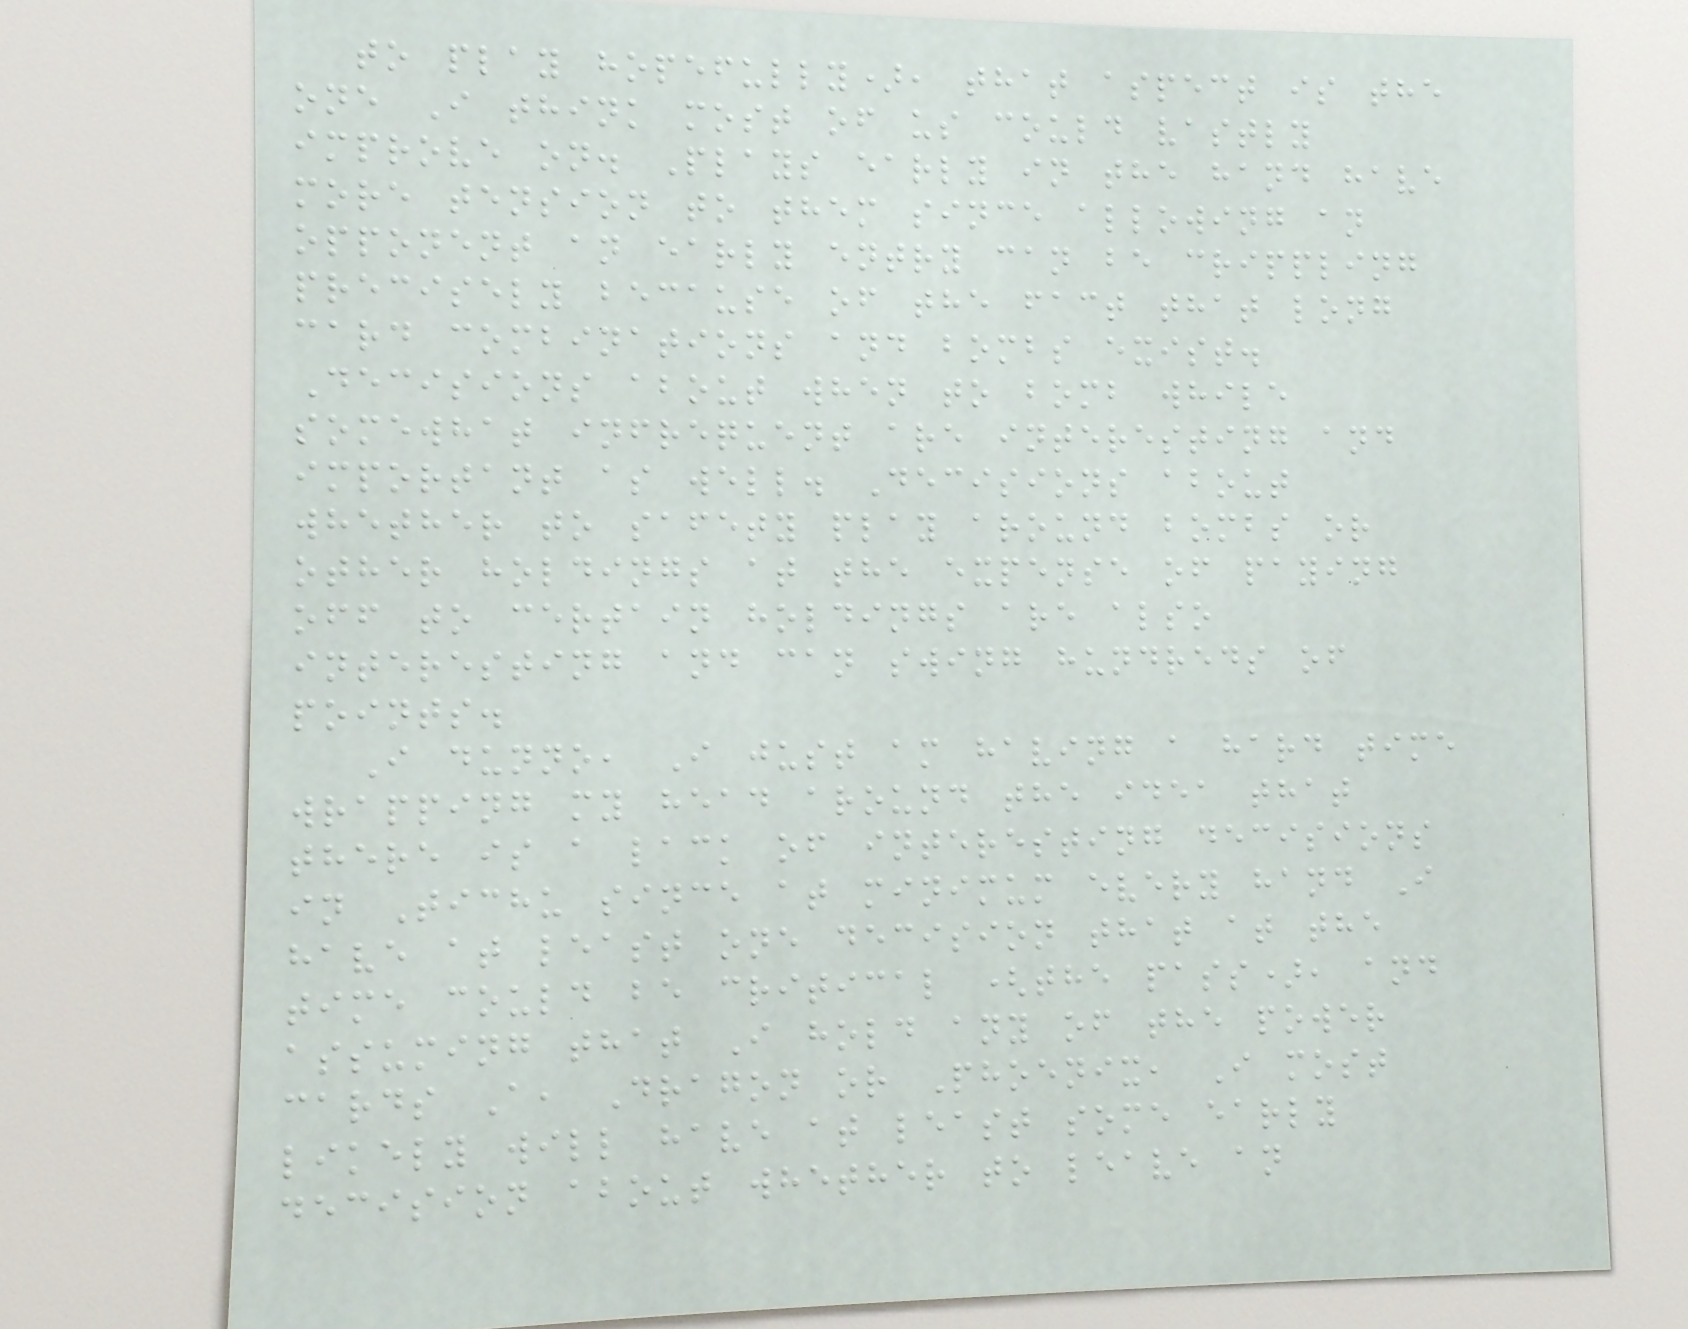to play hopefully), that aspect is the
one I think most of us could vastly
improve on. Plays early in the hand have
more tension to them since allowing an
opponent an early entry can be crippling
precisely because of the fact that long
card combinations and bombs exist.
Decisions about when to bomb while
somewhat infrequent are interesting and
important as well. Decisions about
whether to safety play around bombs or
other holdings at the expense of paying
off to certain holdings are also
interesting and can swing hundreds of
points.
I dunno, I just am having a hard time
wrapping my head around the idea that
there is a lack of interesting decisions
in Tichu since at minimum every hand I
have at least one decision that at the
time could be critical (the pass), and
assuming that I hold any of the power
cards A, Dragon or Phoenix, I most
likely will have at least some early
decision about whether to leave an
